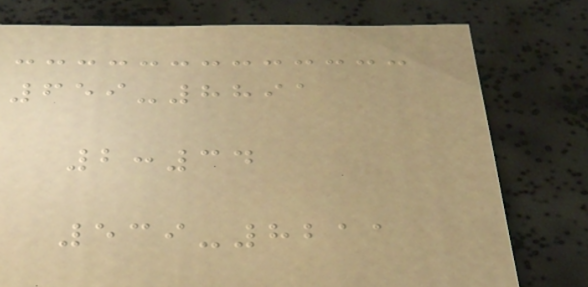659-8891
2:34
539-8211
